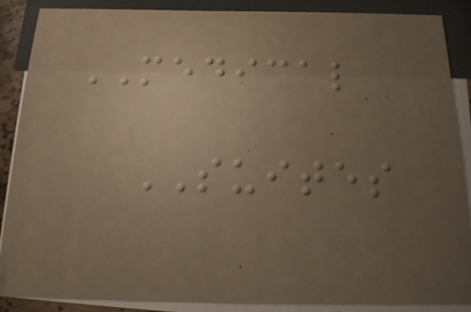MEDICAL
SUITES
